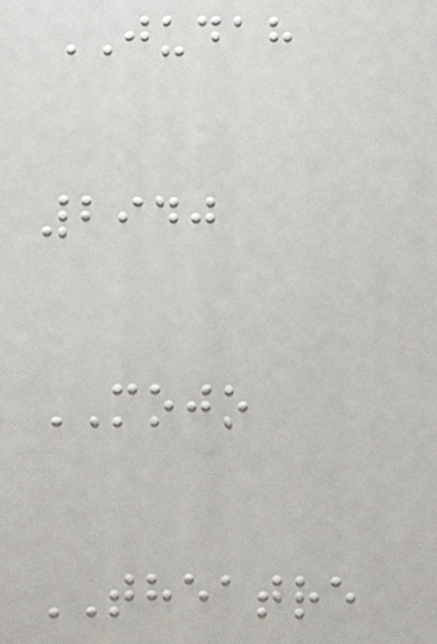JUDAH
2940
MOJO
THEATRE
